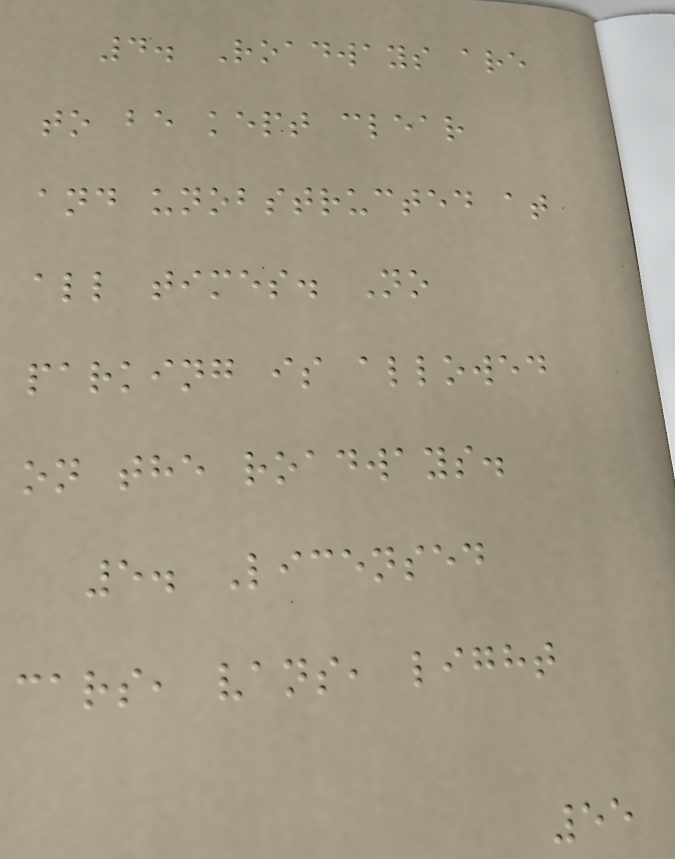4. Roadways are
to be kept clear
and unobstructed at
all times. No
parking is allowed
on the roadways.
5. Licensed
cars, vans, light
55
